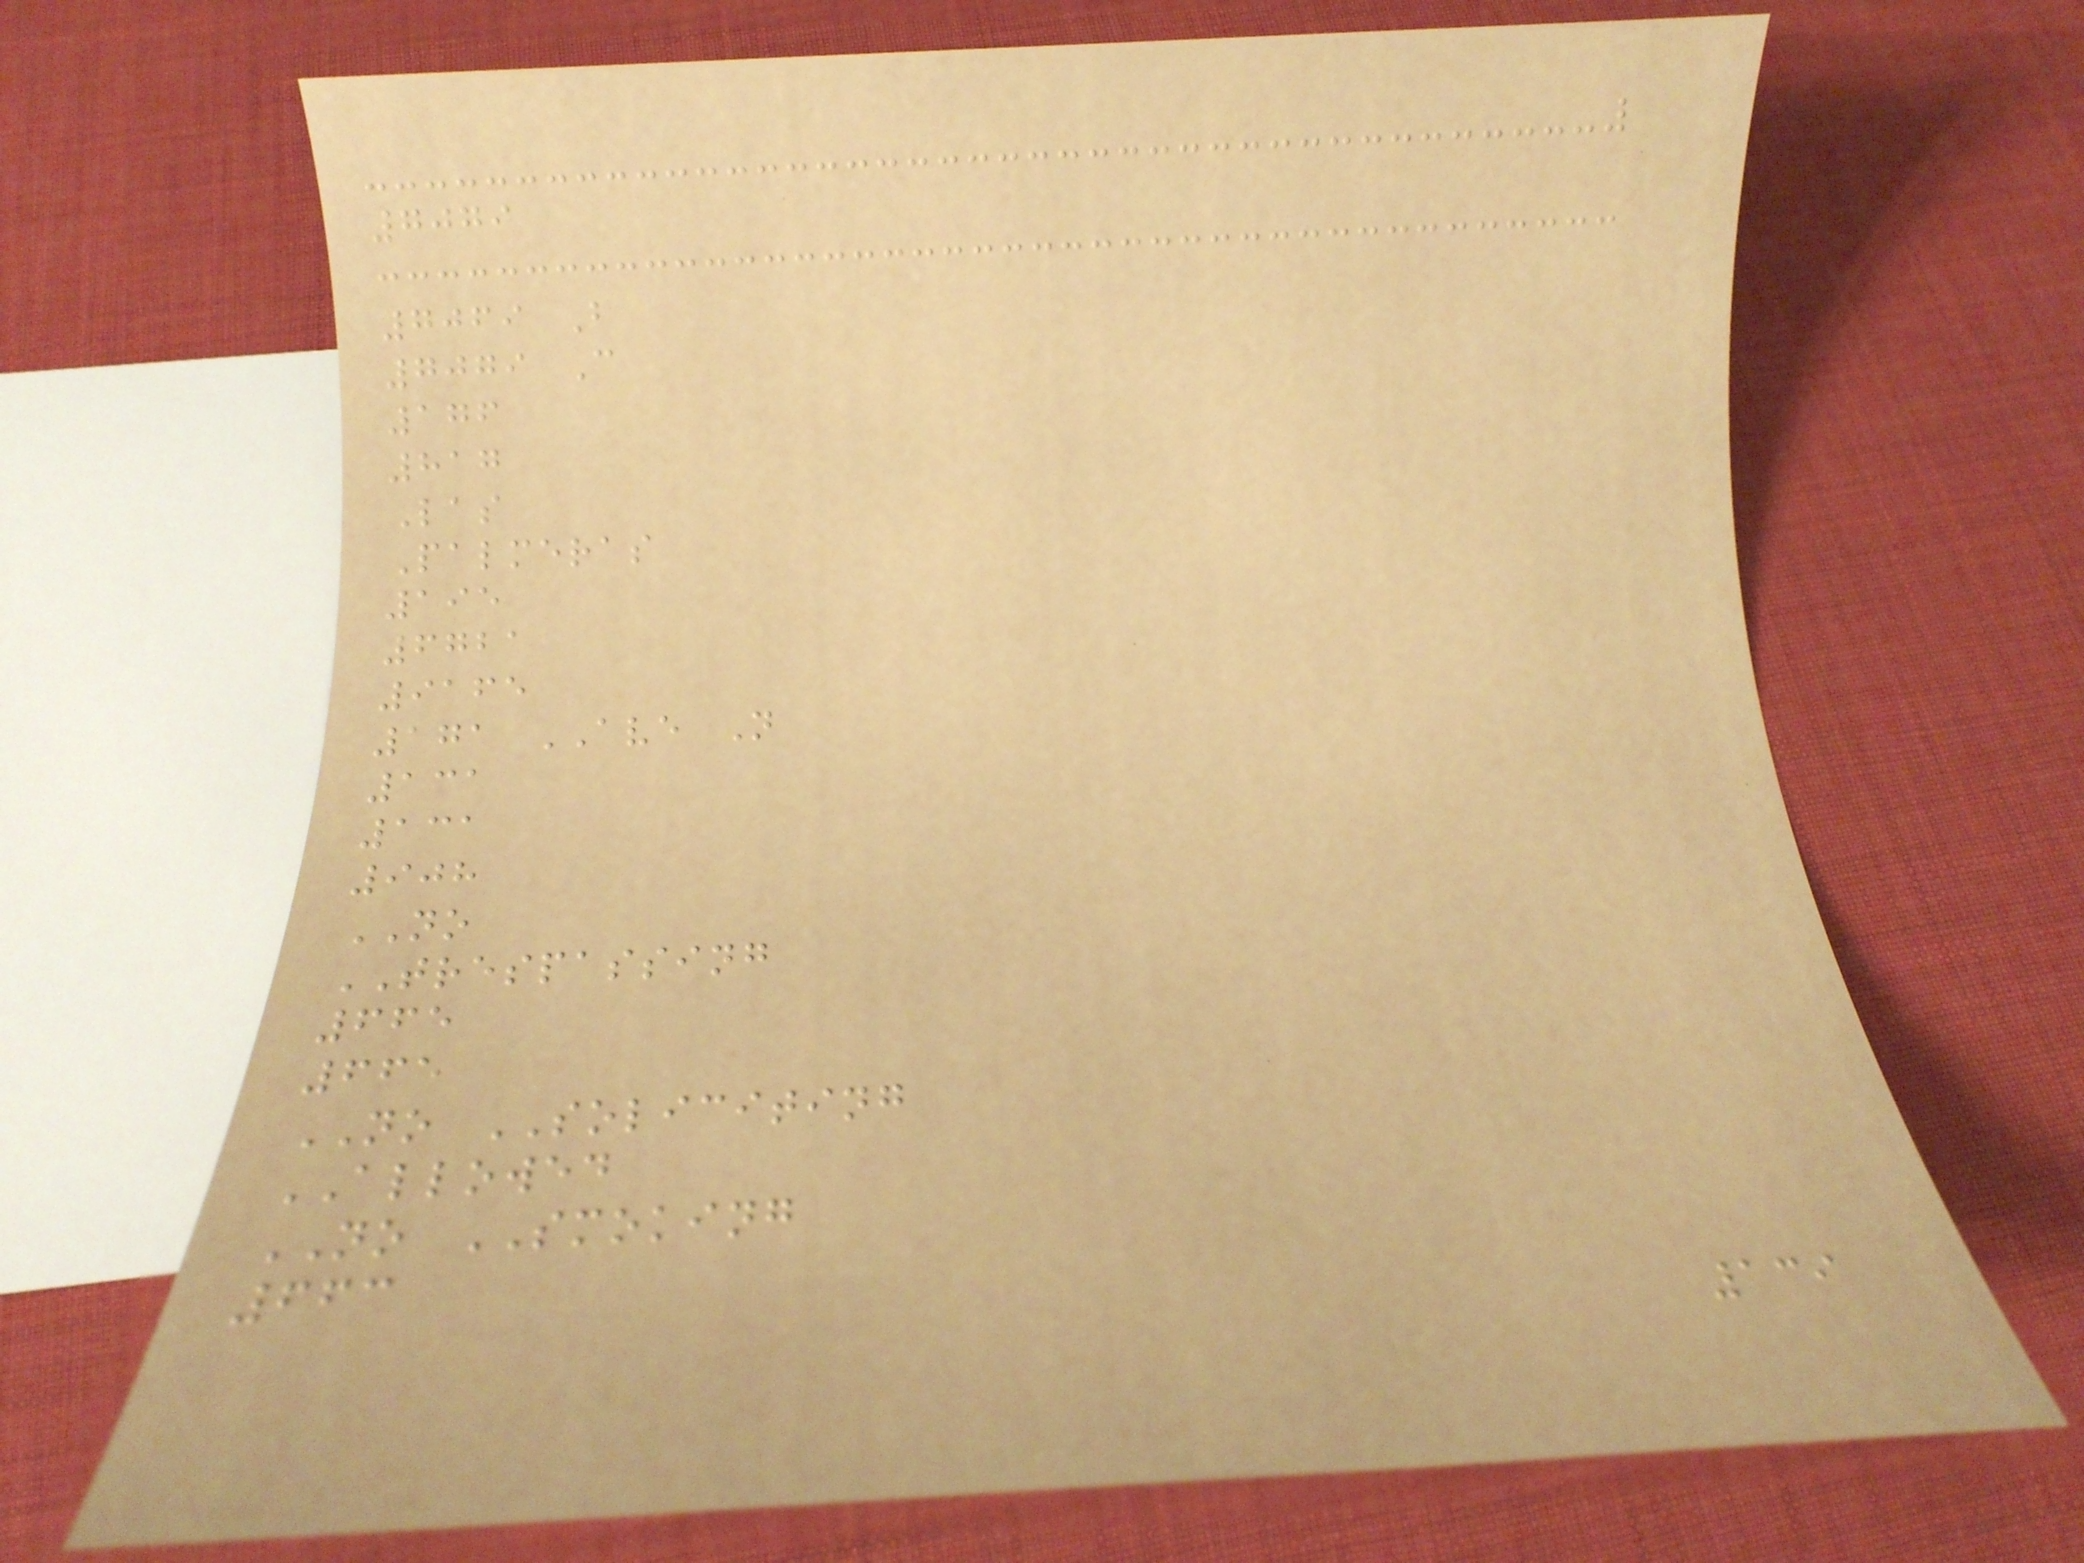7079
7069 B
7079 C
176
817
Las
Palmeras
195
6721
9165
171 AVE N
131
131
908
NO
TRESPASSING
665
665
NO SOLICITING
ALLOWED
NO SMOKING
663
139
